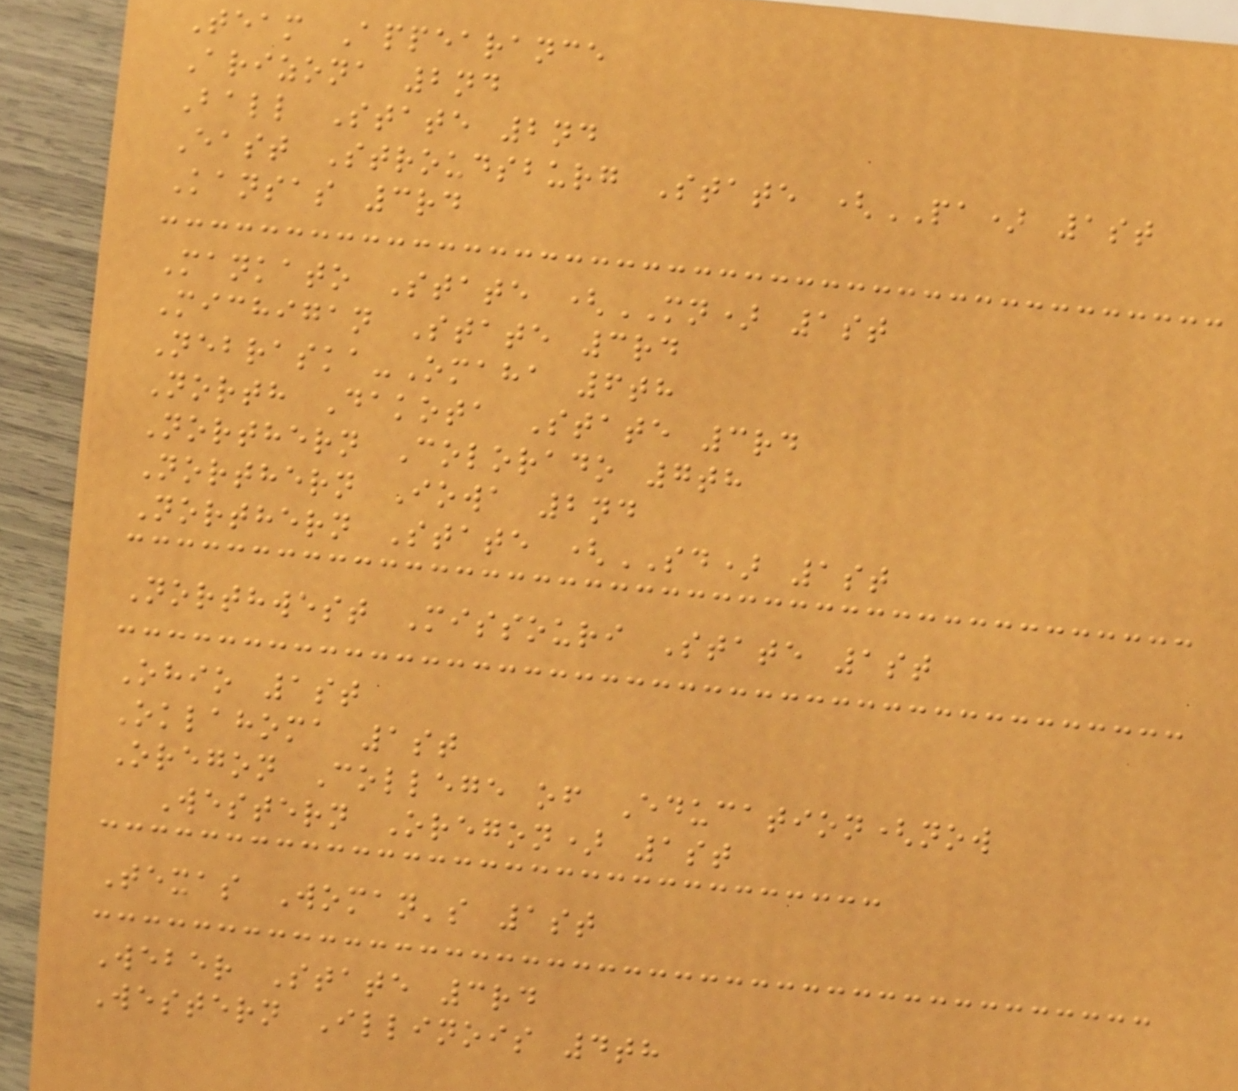Team Appearance
Arizona 2nd
Ball State 2nd
East Stroudsburg State (PA) 1st
Kansas 3rd
Mankato State (MN) 1st
Michigan State 3rd
Nebraska-Omaha 6th
North Dakota State 3rd
Northern Colorado 7th
Northern Iowa 2nd
Northern State (SD) 1st
Northwest Missouri State 1st
Ohio 1st
Oklahoma 1st
Oregon College of Education(now
Western Oregon) 1st
Texas Woman's 1st
Weber State 3rd
Western Illinois 4th
